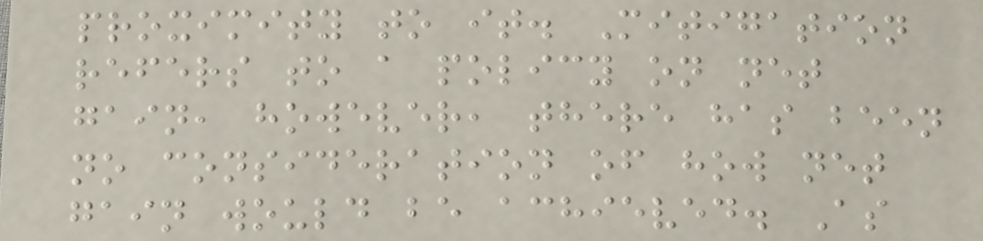proximity to it. Mitigation
refers to a policy on net
gain, however, there has been
no consideration of how net
gain would be achieved. As
